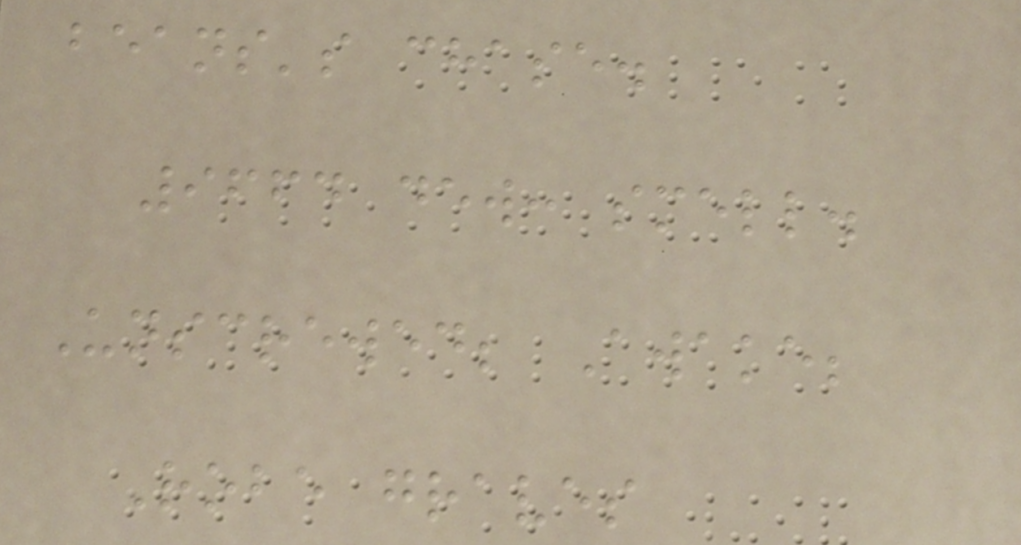beans's chase.
9664 dew: smell.
Unscrewed; Awake;
Robe graves
